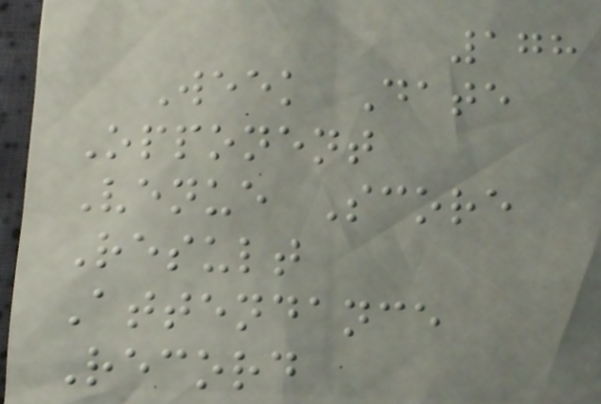178
Week Date
Opponent
Venue Score
Result
Attendance
Record
